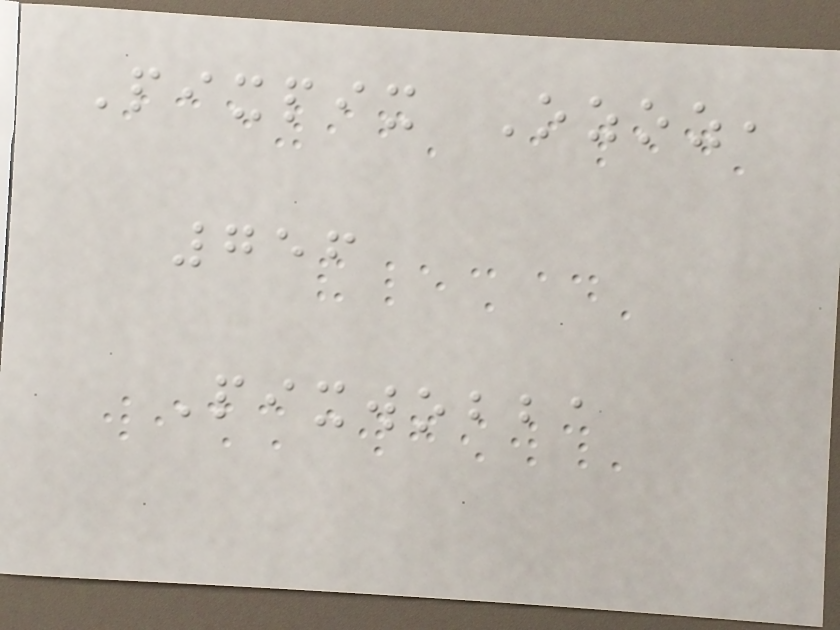Pixpix Ozoz,
756
Pixwobba
